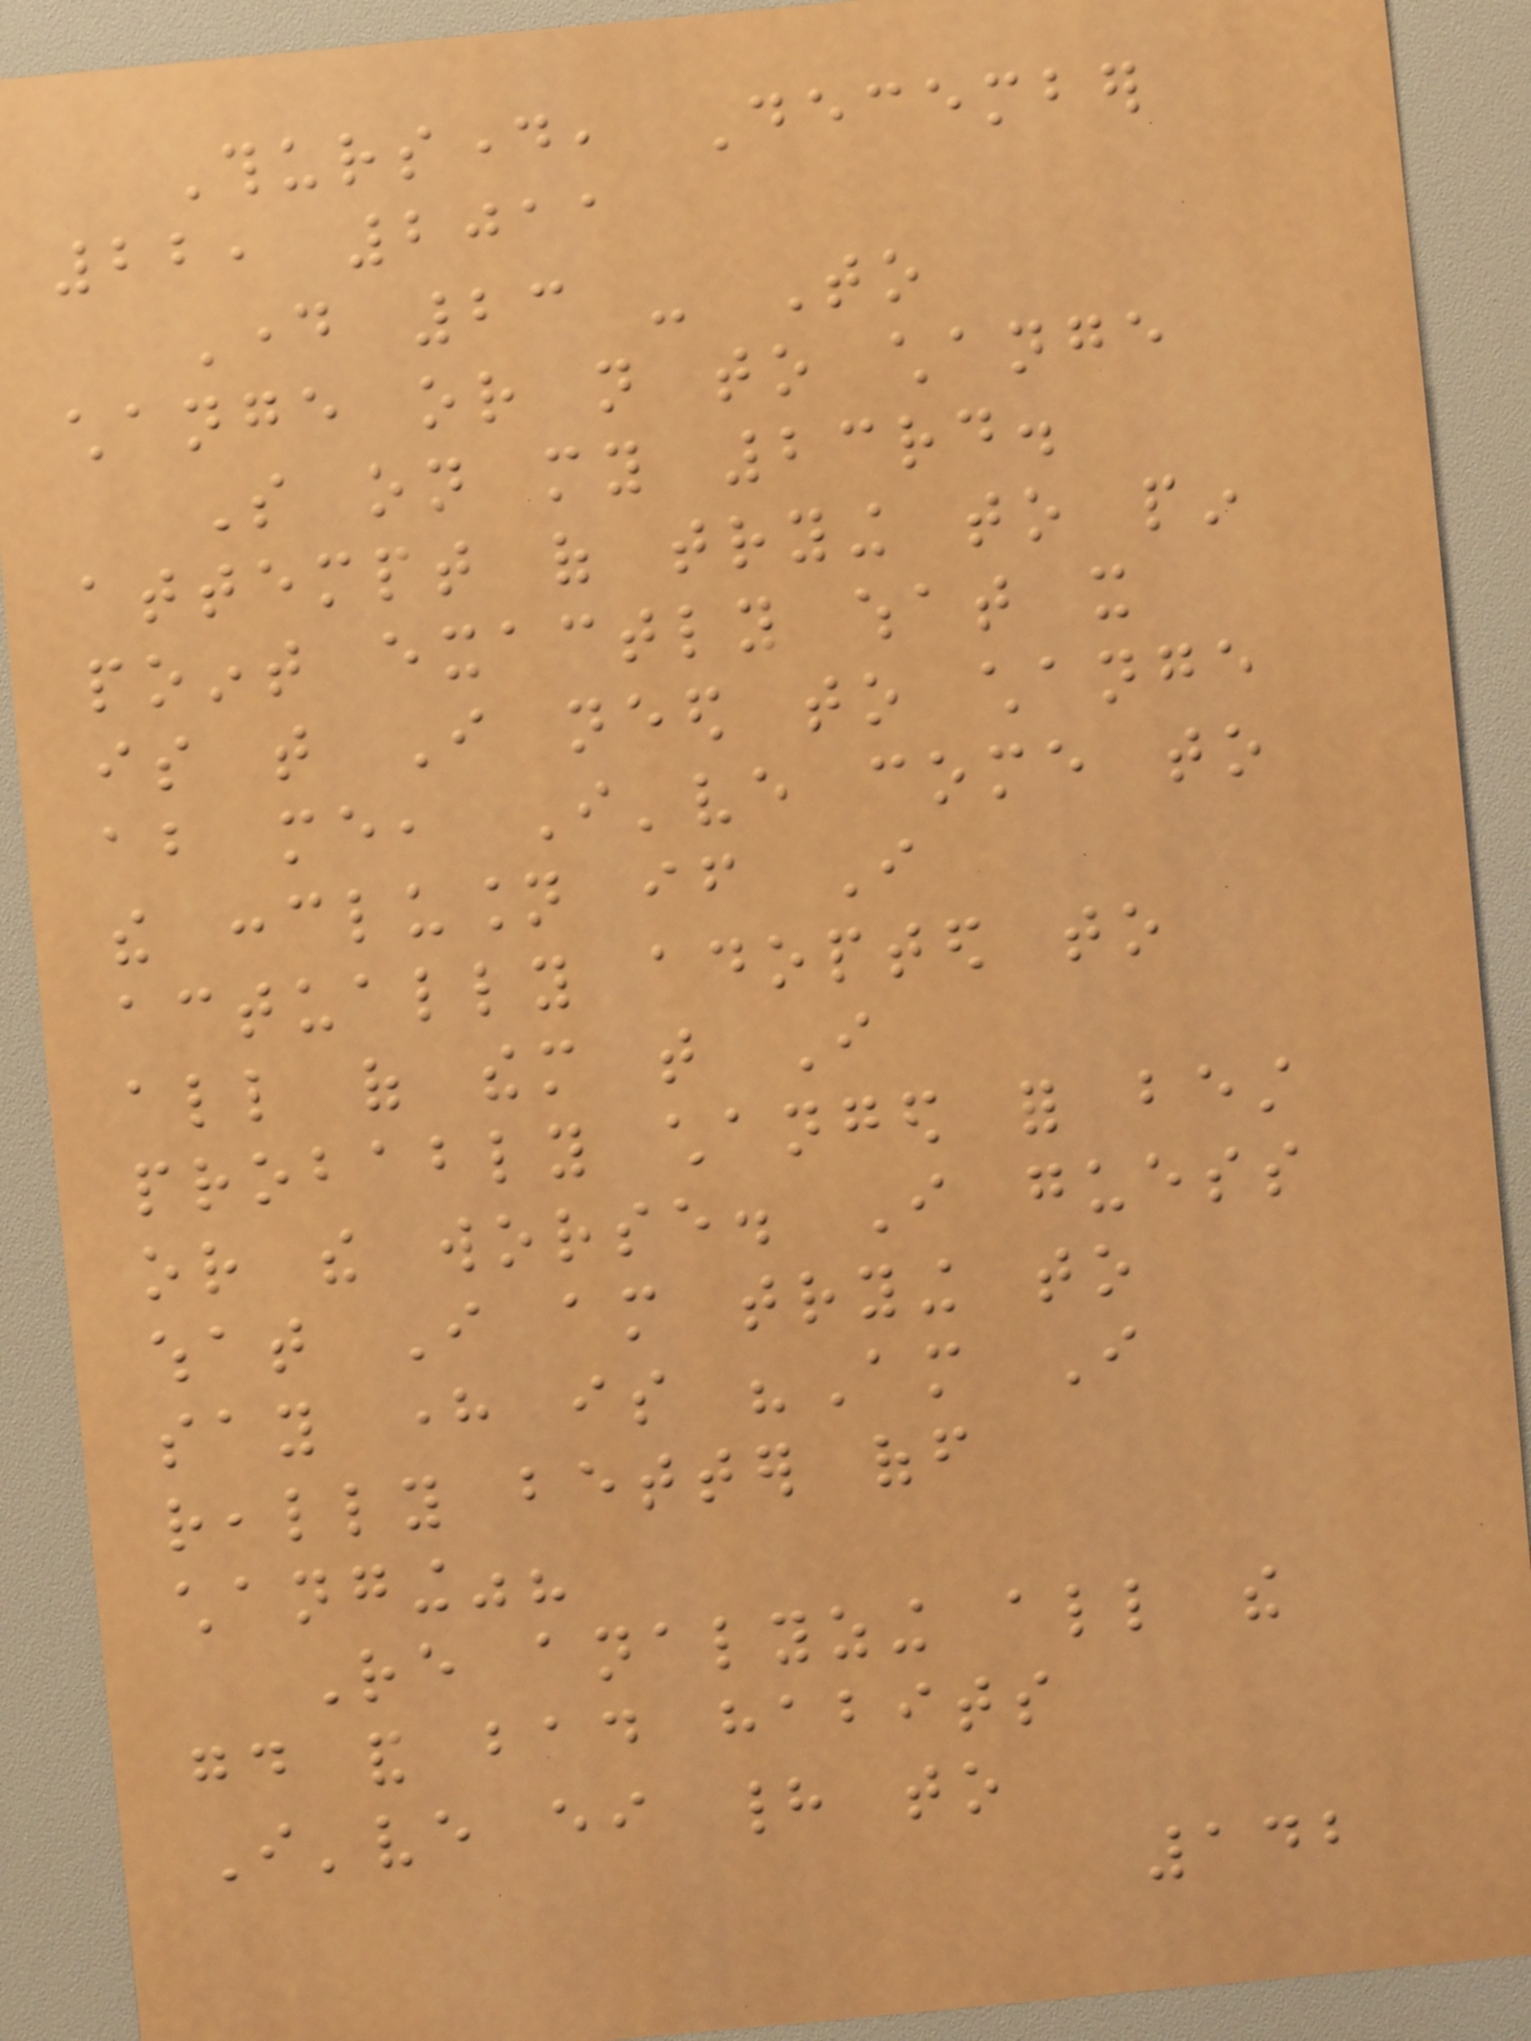Thursday, December
22, 2011
Day 23 - To
change or not to change
So on my 23rd.
attempt of trying to pin
point exactly what it
is that I need to change
about me, I've come to
the conclusion if I
actually adopted to
all of them that I
probably changed for best
or the worse. I guess
what I am trying to
say here is "Am I
really better off
changing"?
Re analyzing all the
good and bad habits
I've either had to
142
